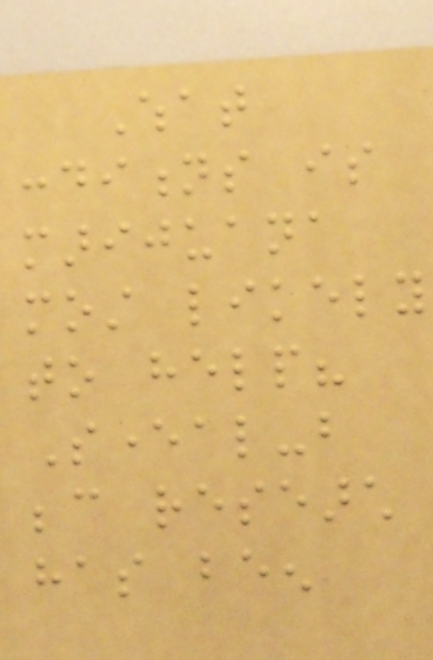What
conditions is
marijuana
most likely
to help?
Several-but
because research
has been
